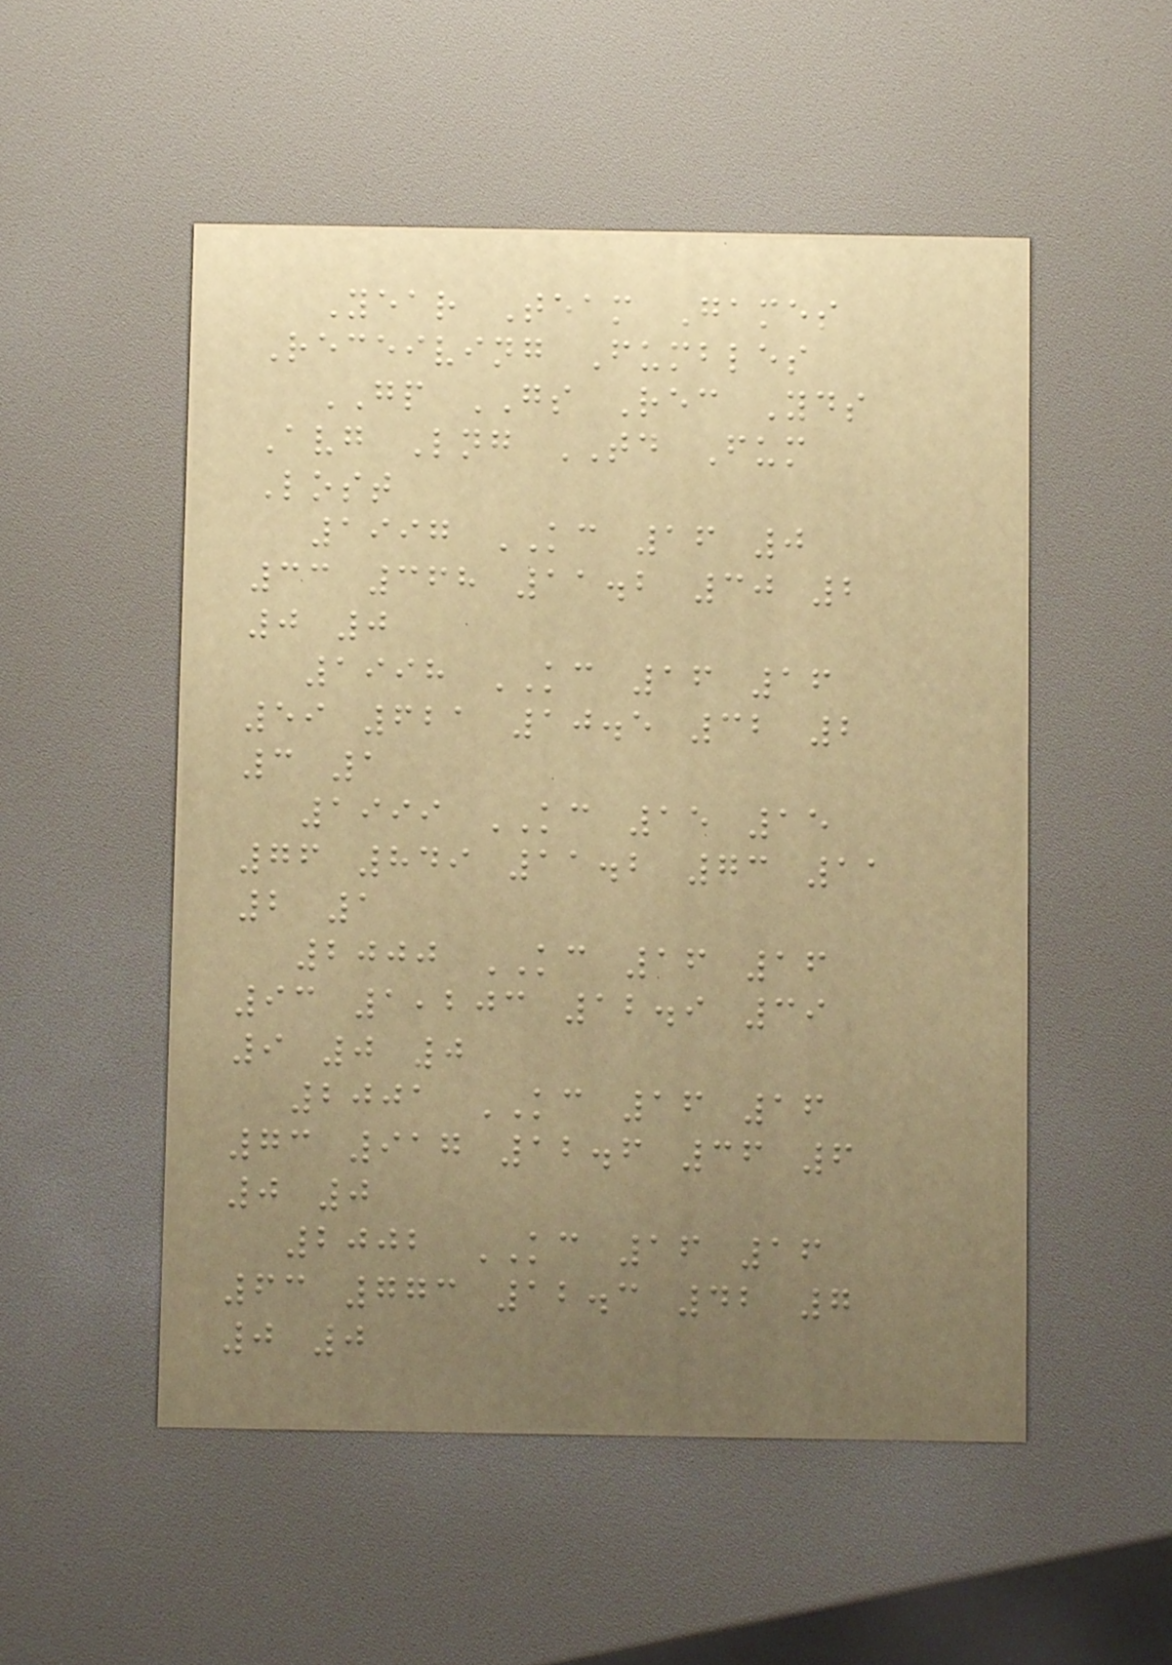Year Team Games
Receiving Fumbles
GP GS Rec Yds
Avg Lng TD Fum
Lost
1997 KC 16 0
33 368 11.2 30 2
0 0
1998 KC 16 16
59 621 10.5 32 2
3 1
1999 KC 15 15
76 849 11.2 73 11
2 1
2000 KC 16 16
93 1,203 12.9 39
9 0 0
2001 KC 16 16
73 917 12.6 36 6
0 0
2002 KC 16 16
63 773 12.3 42 7
0 0
